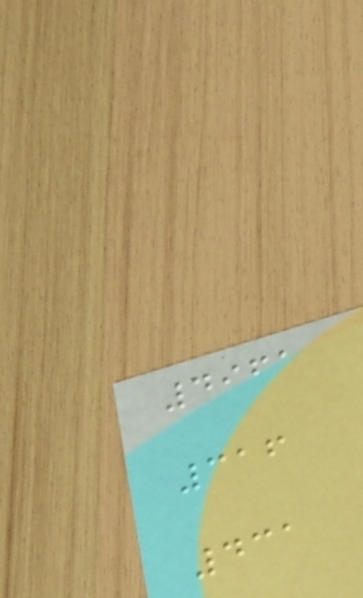4961
316
431
